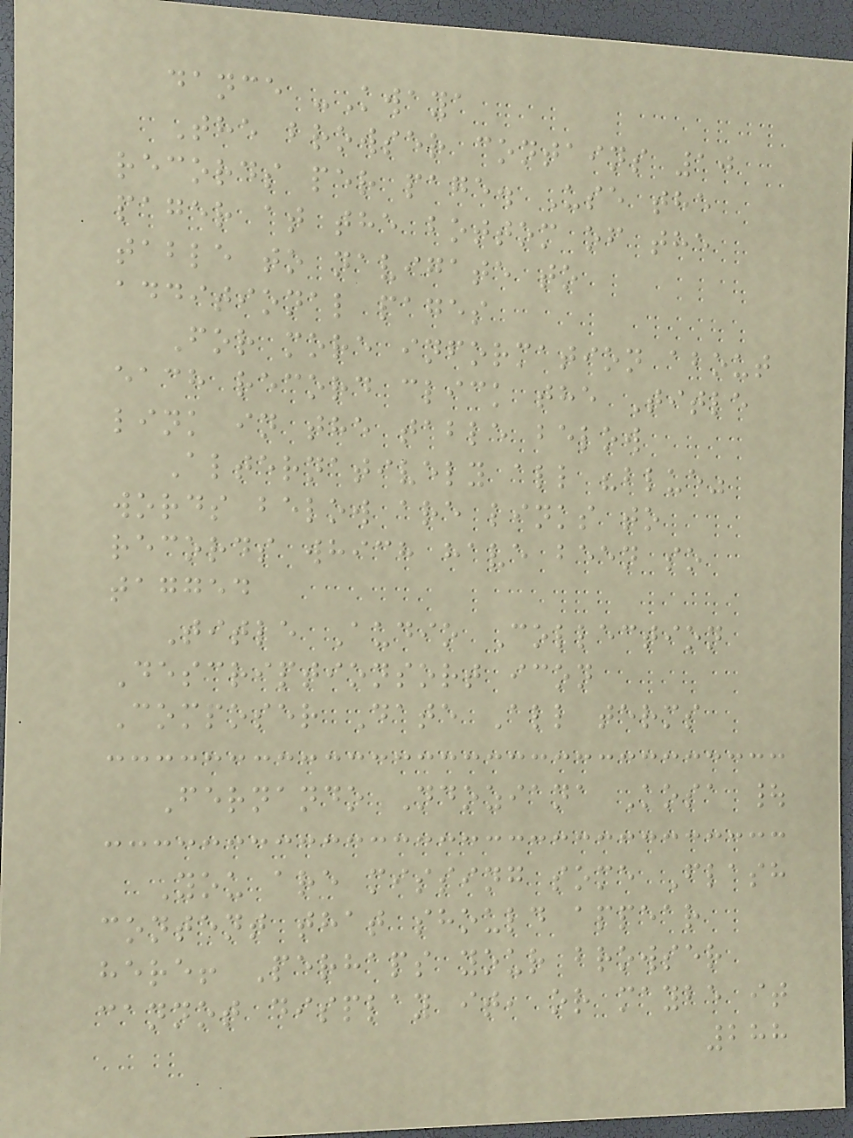dance -Kwaya
The browser contains 10
records per page. Use the
pager at the bottom of the
table to navigate to
additional pages
For more information about
each record click the Title
link in the table below
Alternatively all "blue"
words below are links to
records which have been so
tagged
Title Audio Collection
Descriptionsort icon
Composer Date All terms
Fernando Ndoziana Kosa |
You are missing some Flash
content that should appear
here! Perhaps your browser
cannot display it, or maybe it
288
